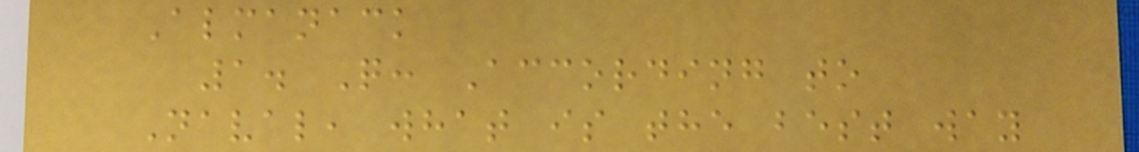Almanack
1. Q: According to
Naval, what is the best way
